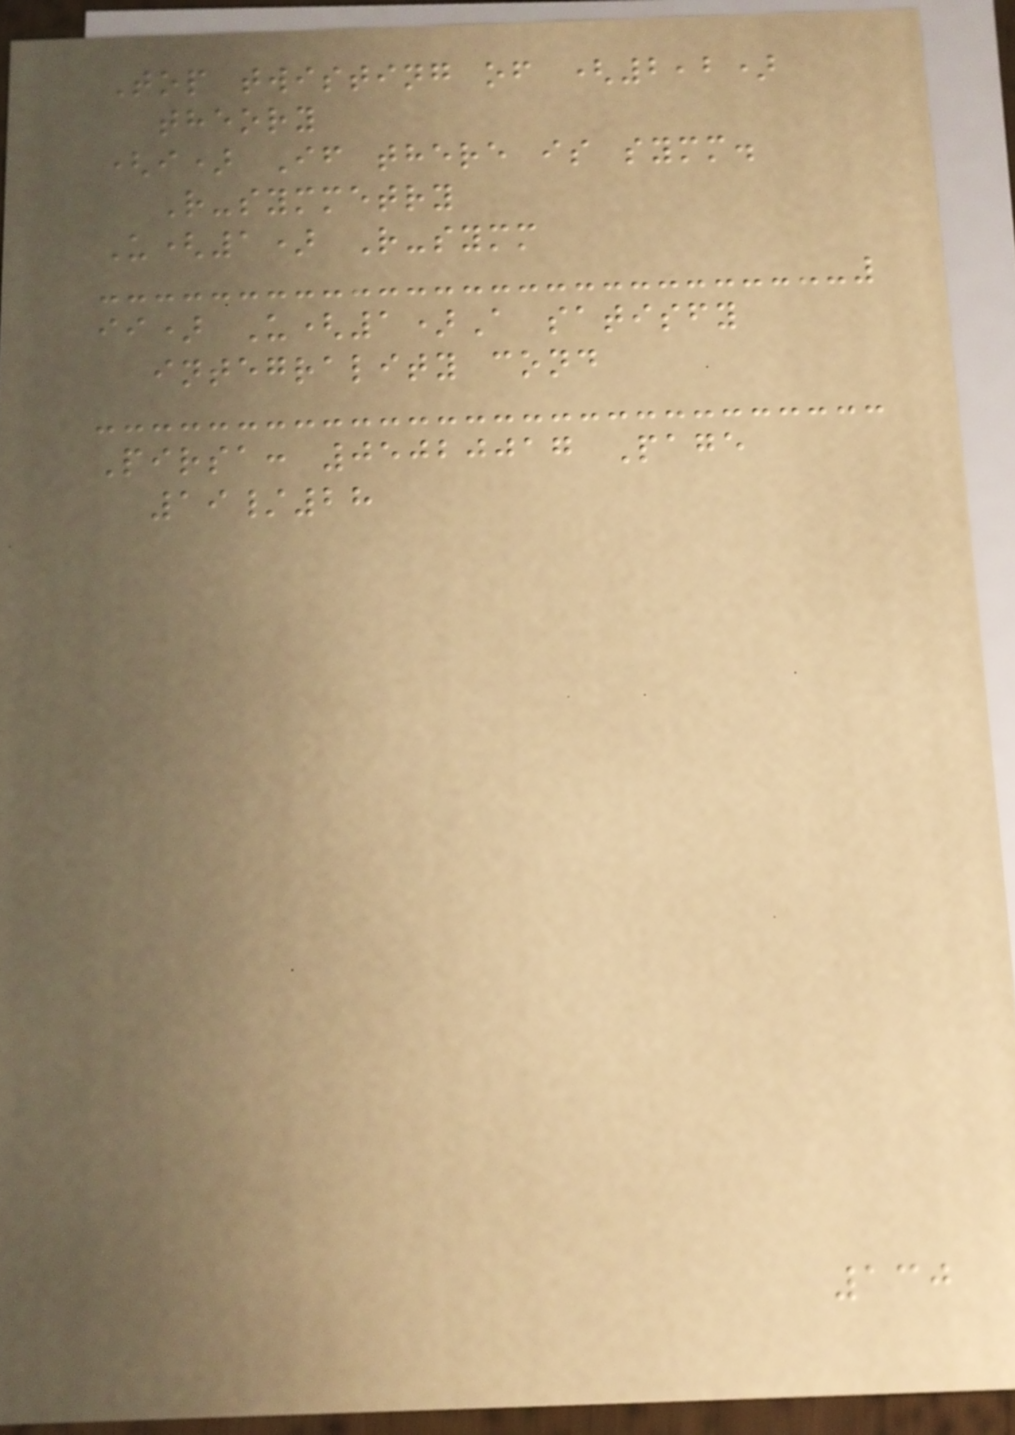Top twisting of (2,2)
theory
(i) If there is symm.
R-symmetry
U(1) R-symm
ii) U(1)A satisfy
integrality cond
Pirsa: 05020017 Page
19/28
130
